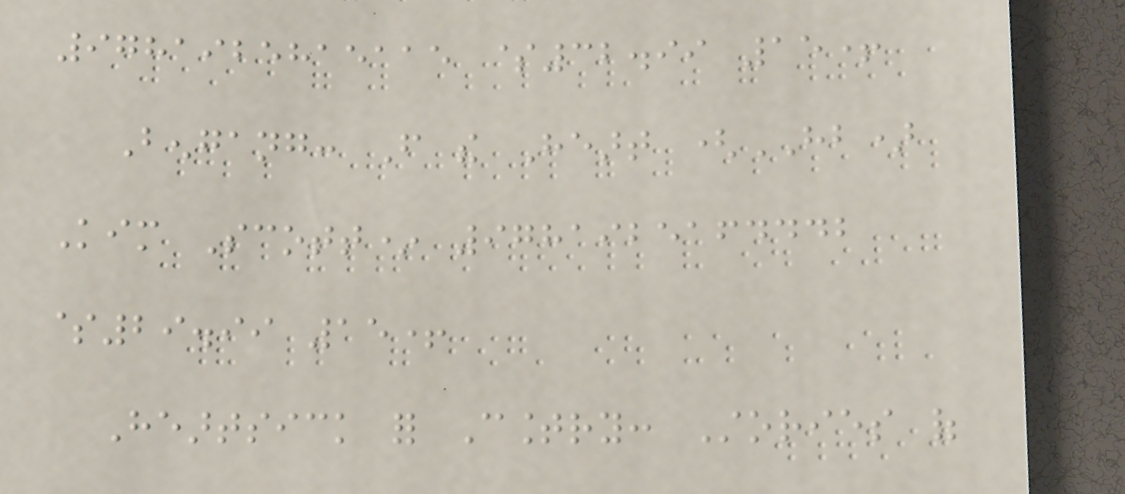9781925815115 $32.99 15+
Bengang: From the Heart (HB)
Kim Scott* 9781925164442
$29.99 15+
Heartsick for Country: Stories of
